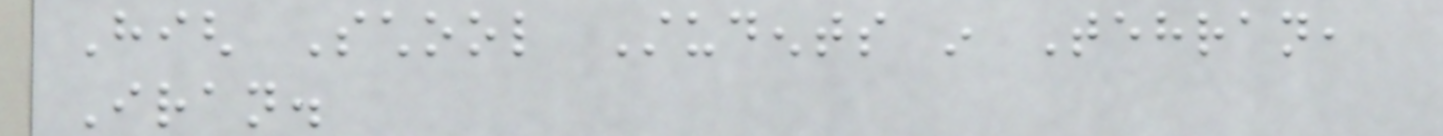High School Students in Tehran,
Iran.
